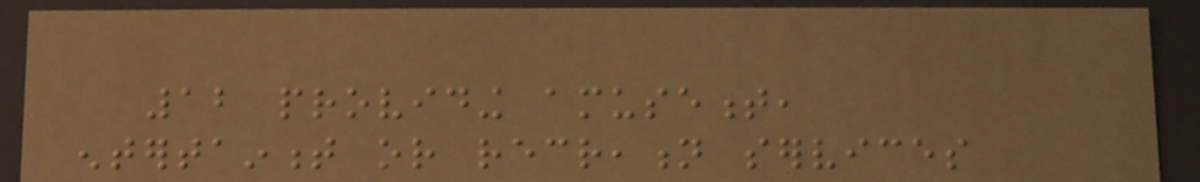12 providing amusement,
entertainment or recreation services
